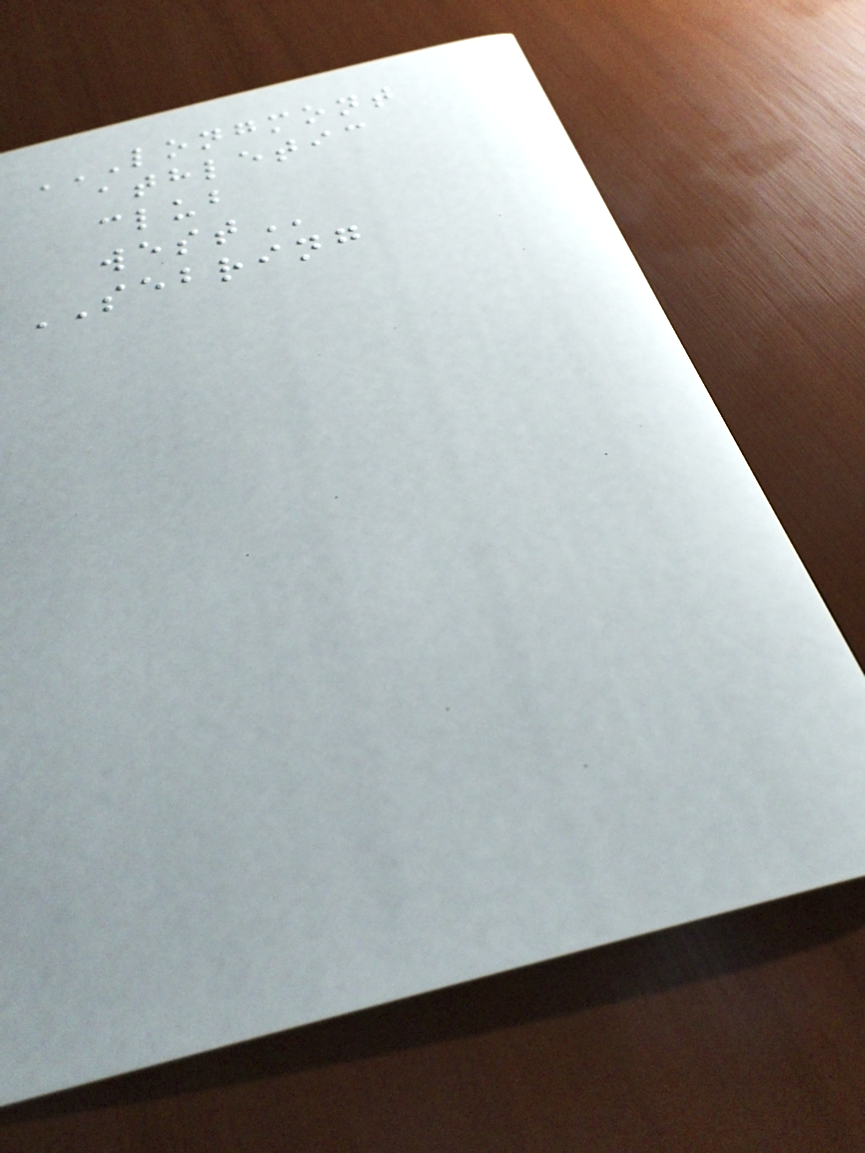LONGMONT
ATHLETIC
CLUB
WEST
SEBRING
